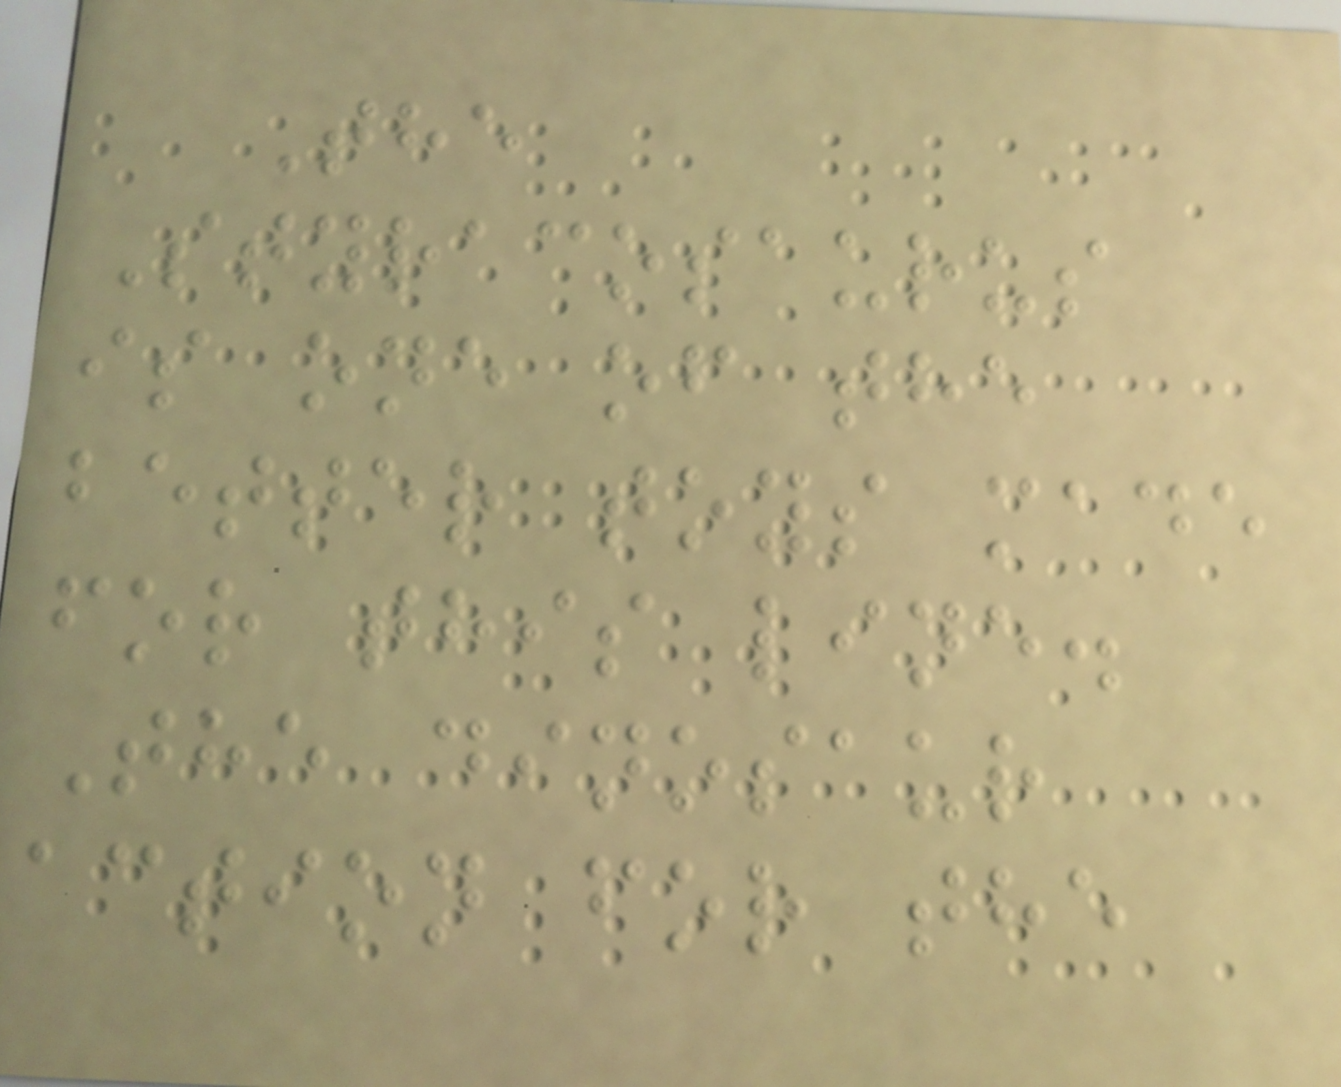The
Styracosaurus
is one of the
better toys made
for this line.
The dinosaur
action for the
